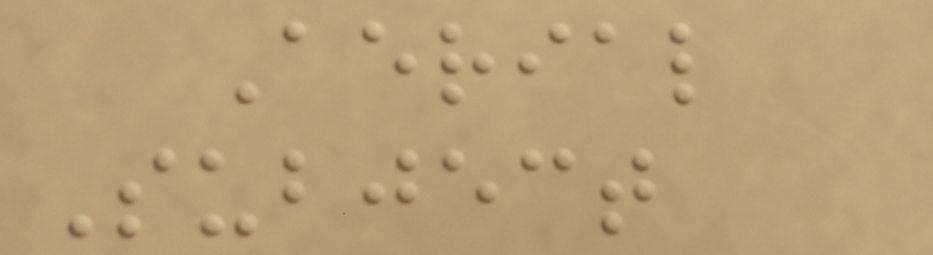Aerial
Subject
